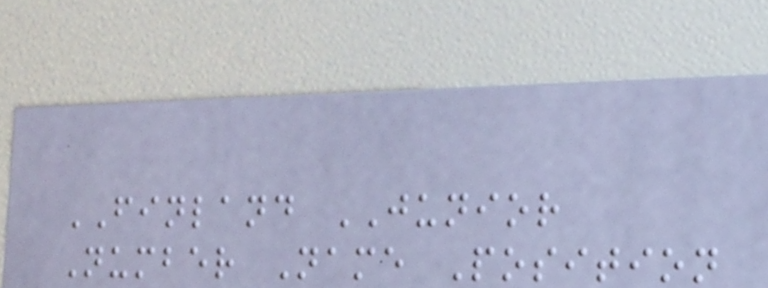FINLAND JUNIOR
Number Name Position
